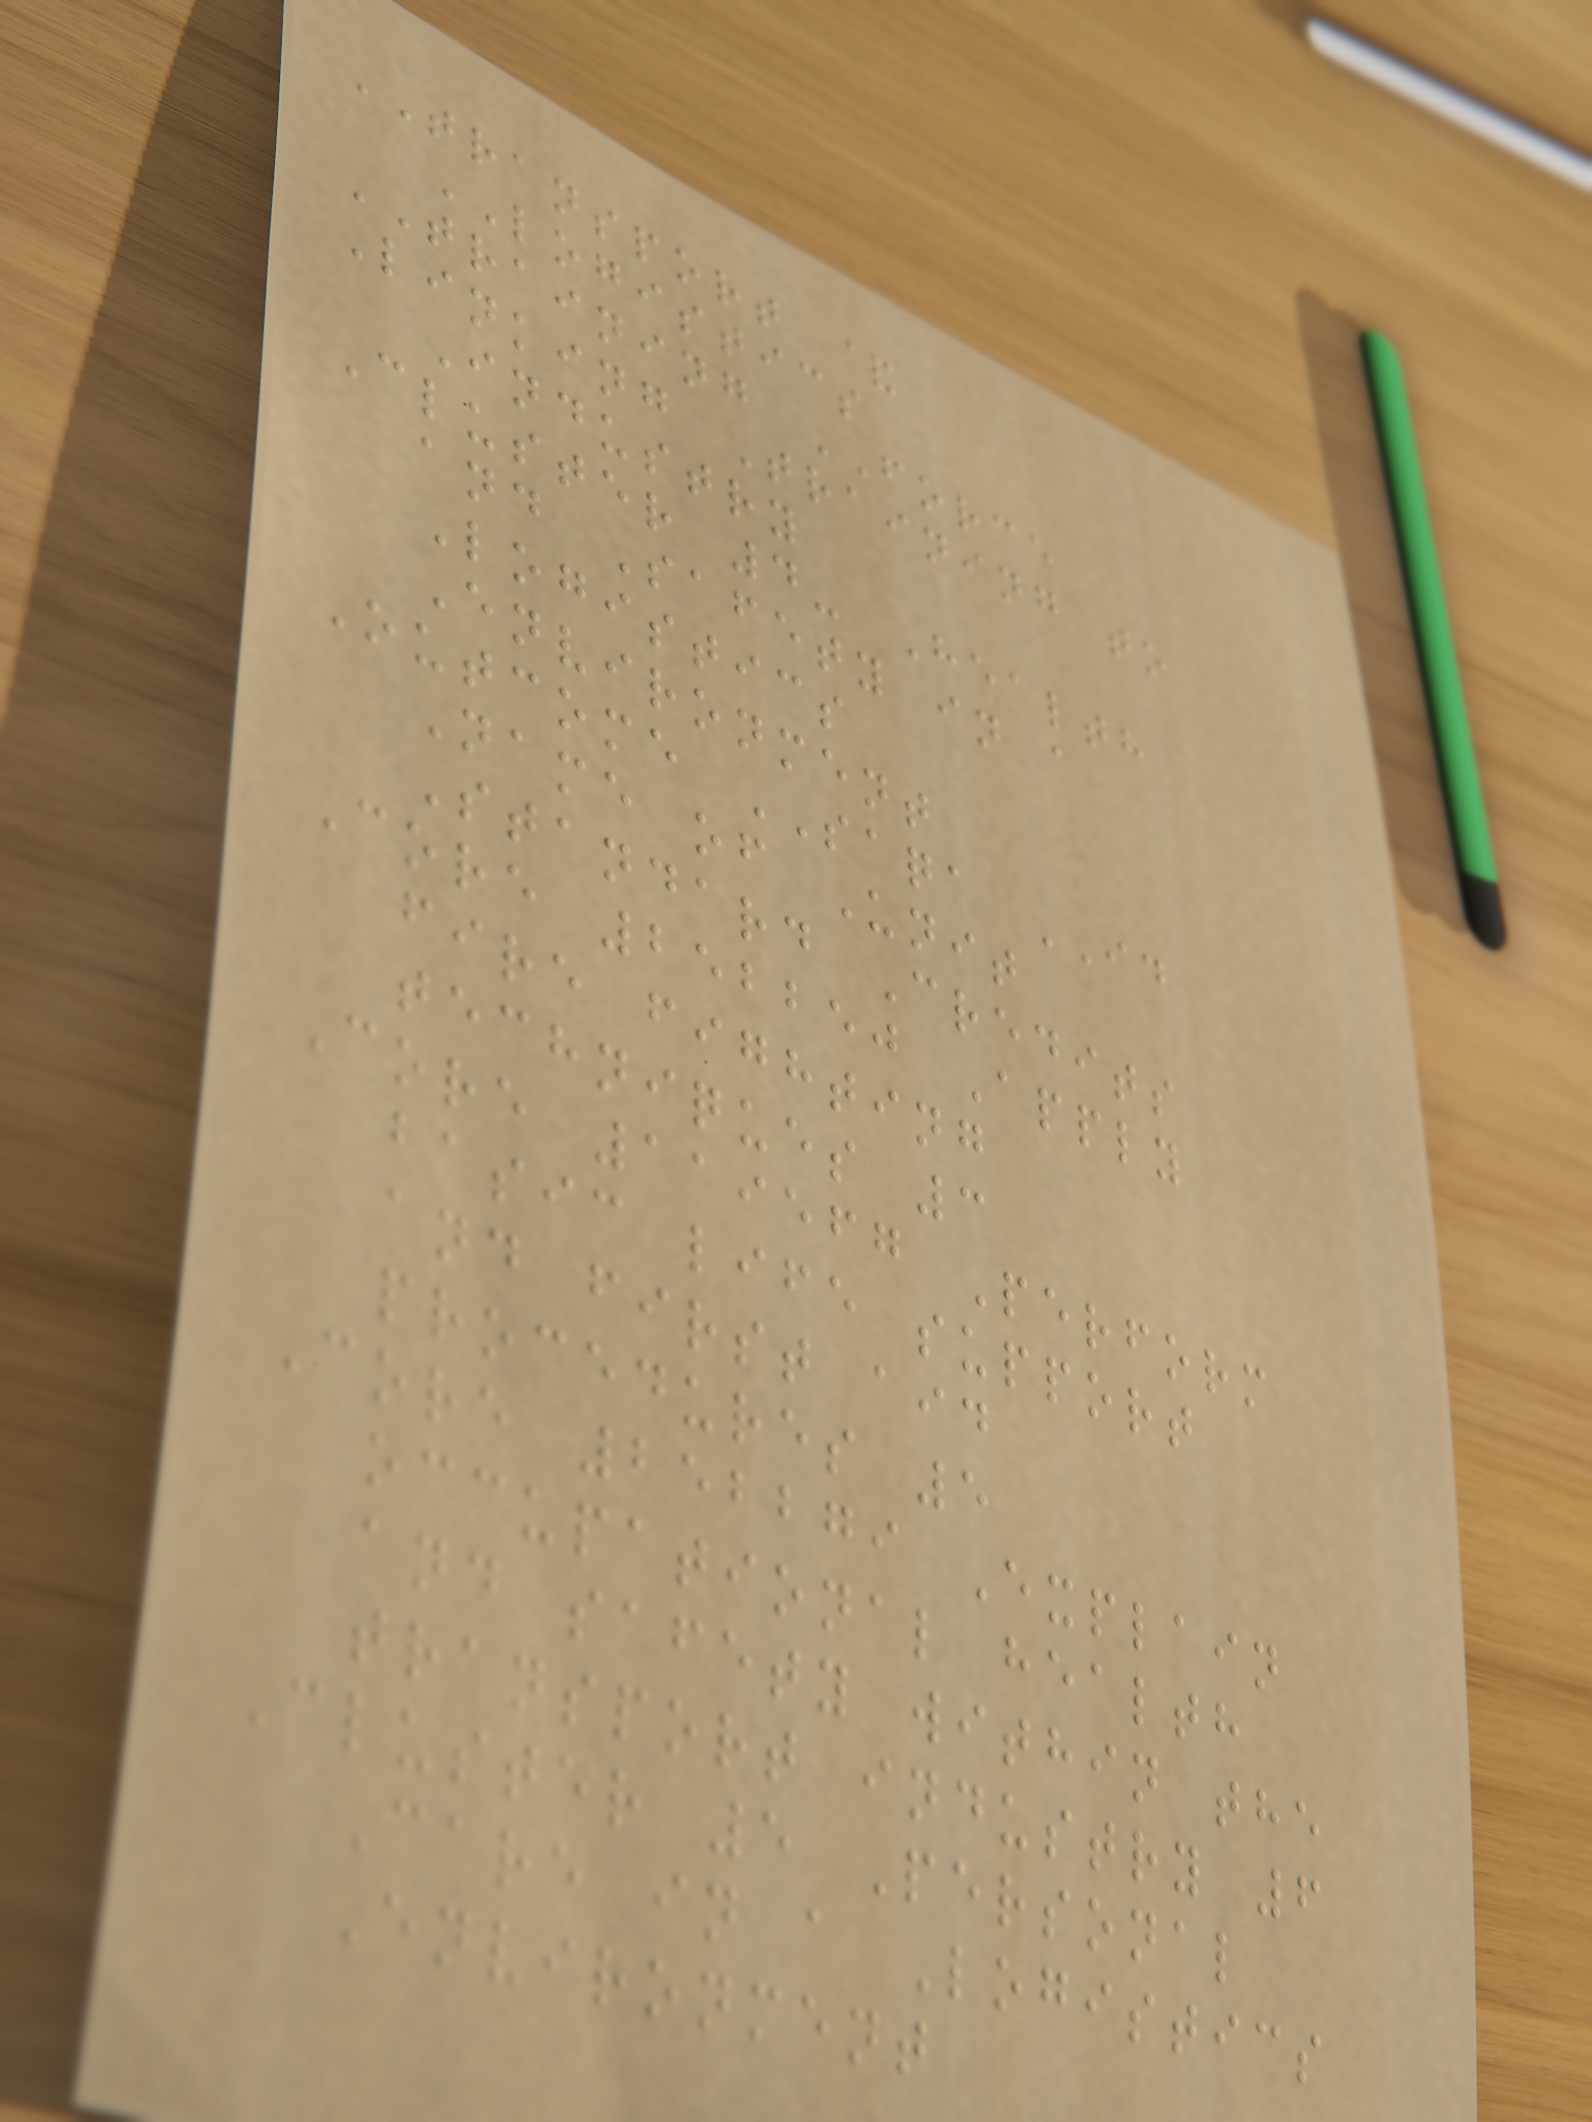TRANSPORT &
LOGISTICS
TRAINING FORCE
Linking Training to
Industry
Cluster 4- Health
and Safety in a
Logistics
Environment
Outcome SAQA ID
Name of Unit
Standard Credits
Core 252250 Apply
fire fighting
techniques 3
Core 119567 Perform
basic life support
and first aid
procedures 5
Core 252279 Explain
occupational health
and safety within the
transport industry 6
Cluster 5 Personal
Care in a Logistics
Environment
